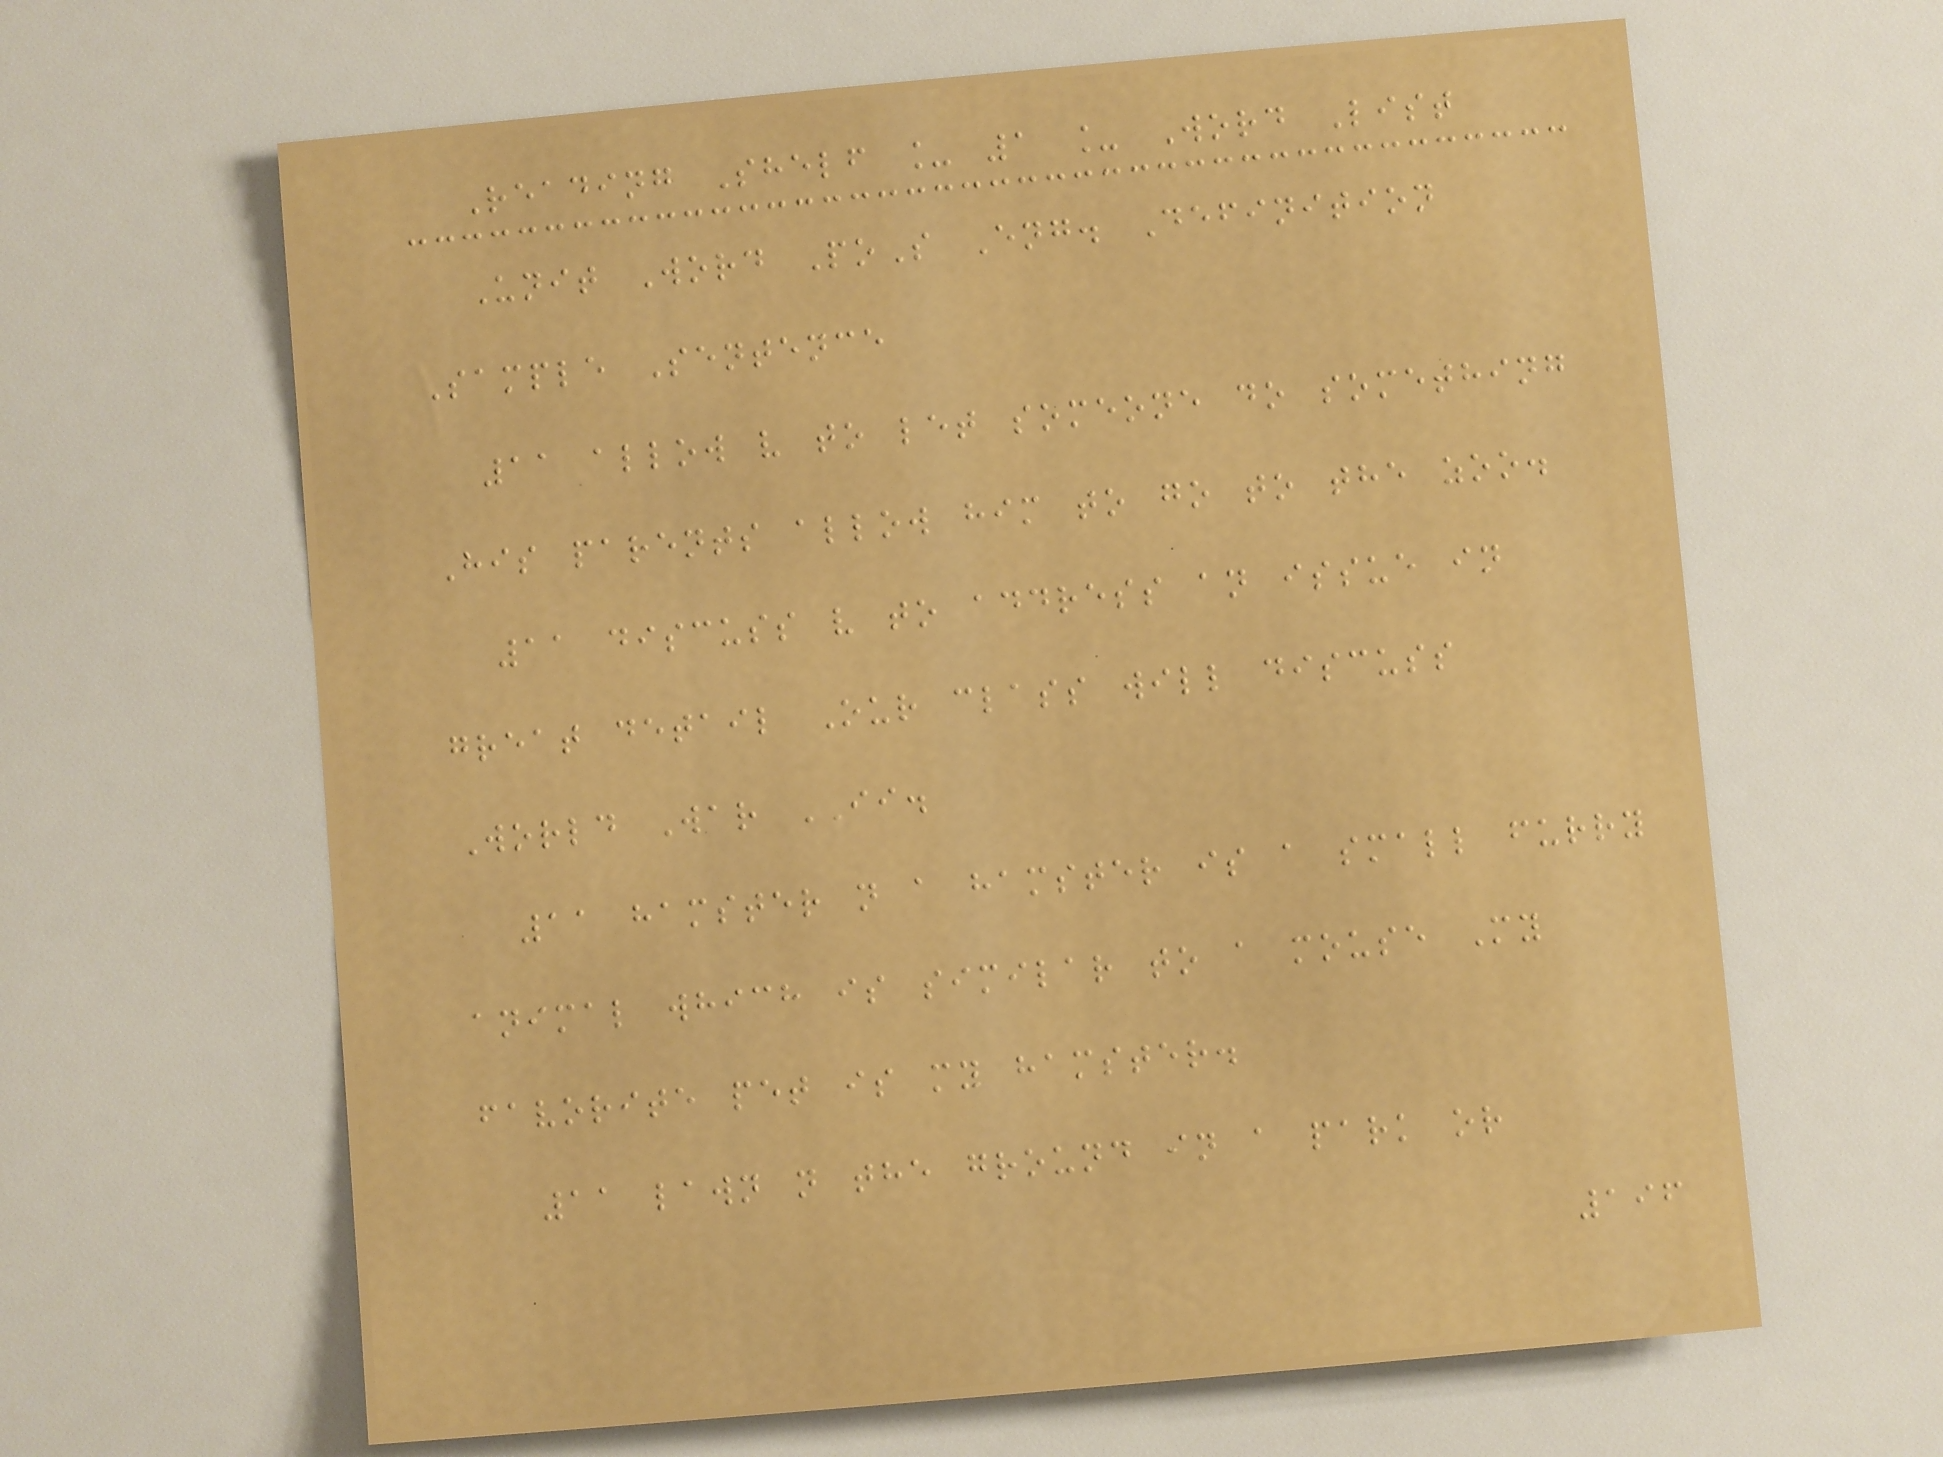Reading Shelf _ 1 _ Word List
Unit Word PoS Eng. Definition
Sample Sentence
11 allow v to let someone do something
His parents allow him to go to the zoo.
11 discuss v to address an issue in
great detail Our class will discuss
World War II.
11 hamster n a hamster is a small furry
animal which is similar to a mouse My
favorite pet is my hamster.
11 lawn n the ground in a park or
196
